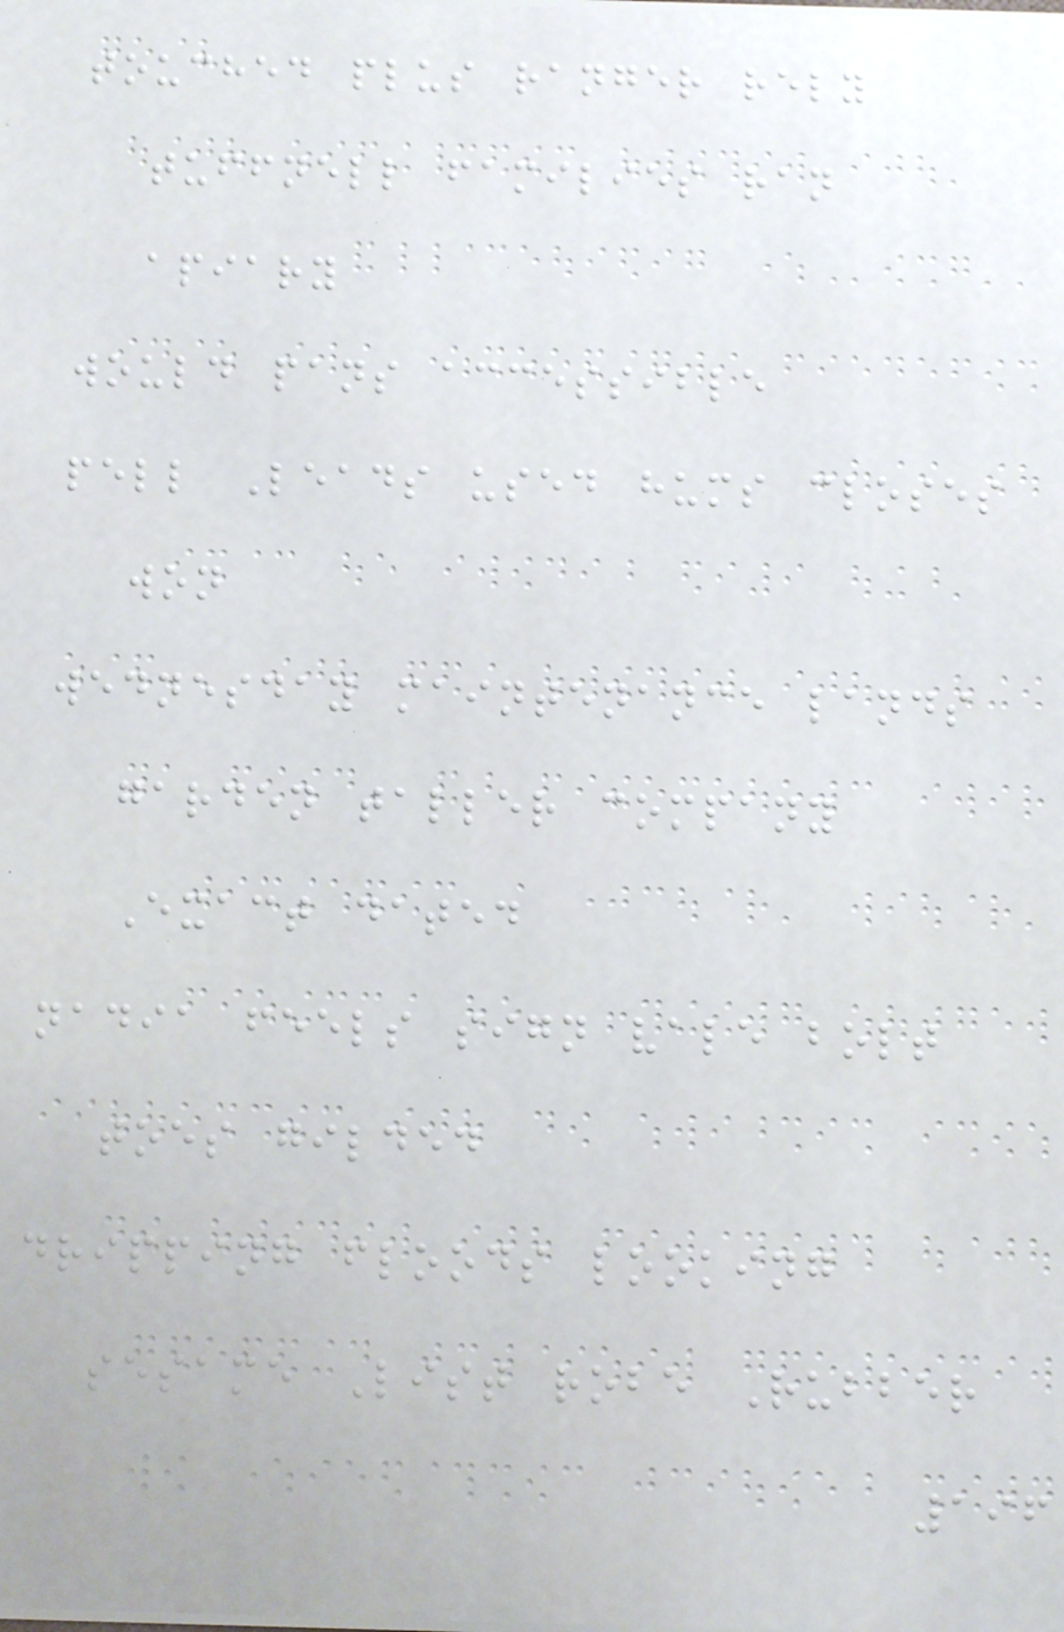touched plus ranger rely
tuffnell families ran
apiary
would pans accessible
pell Leads used hums closes
won
wednesday maintenance lands
garden taller company
Exact dated
nadia feels sign vale bolt
toes gilded
dripping floods looking
sesame List robe Rubber
196
